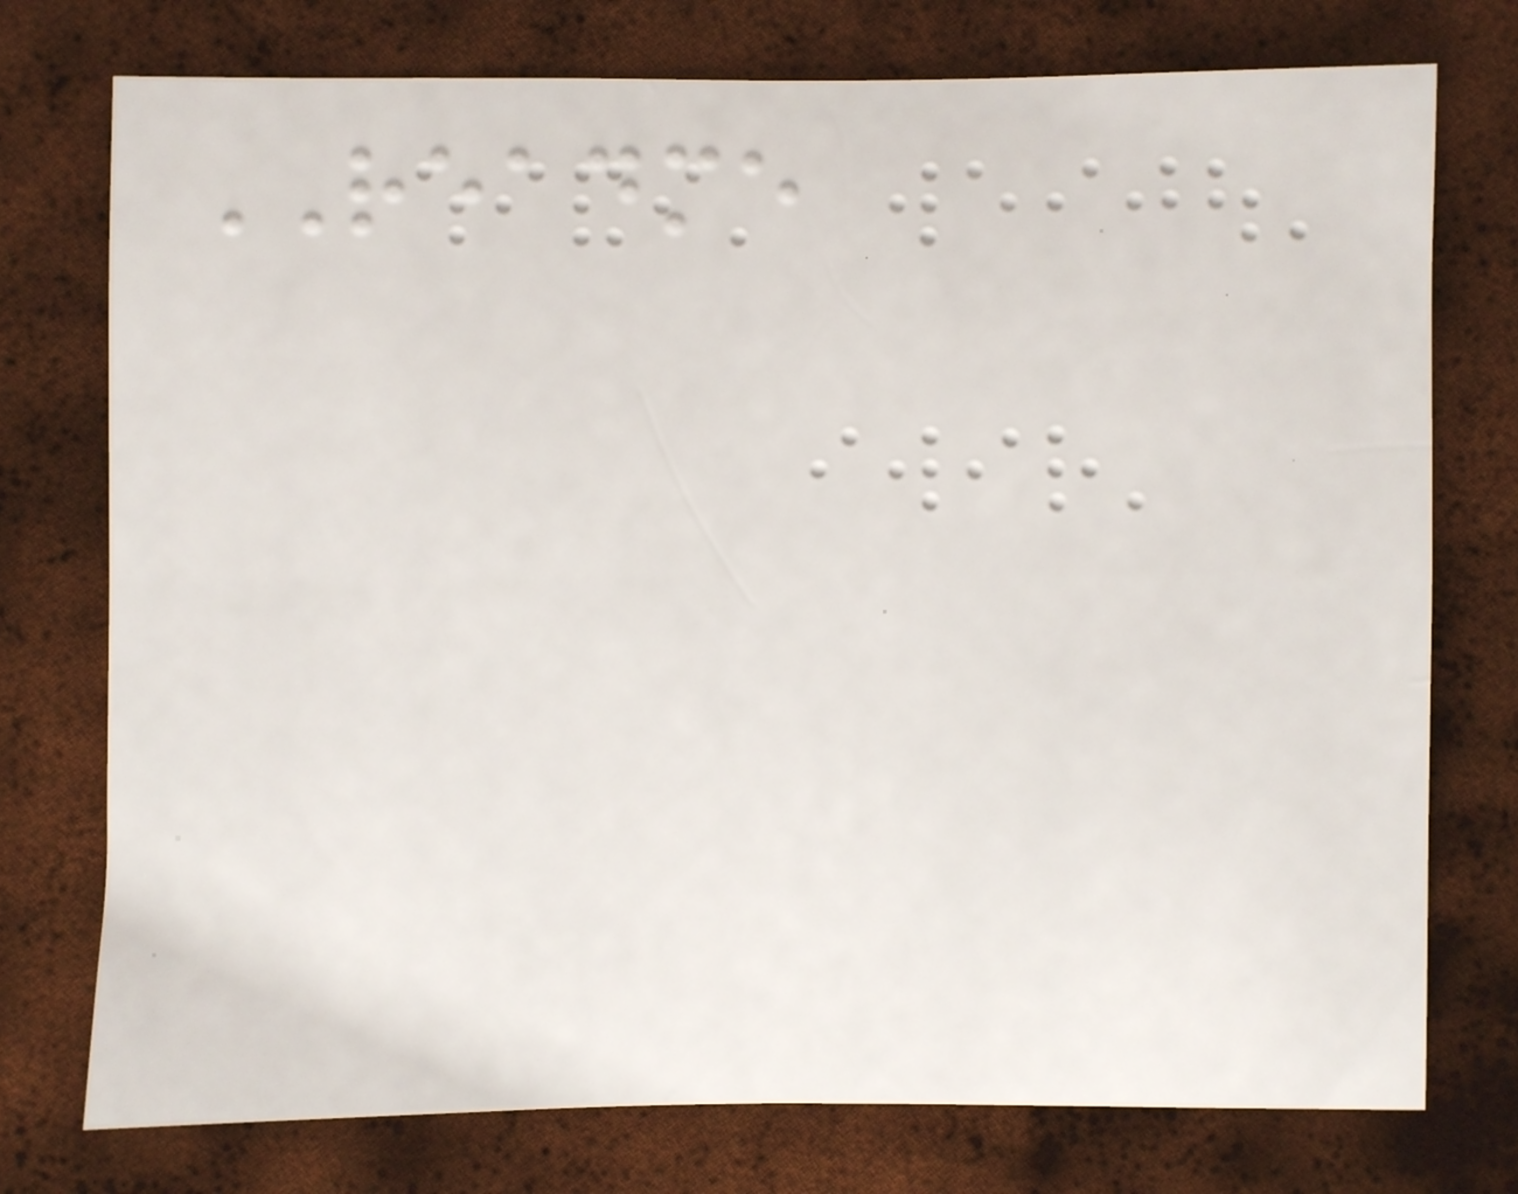README
